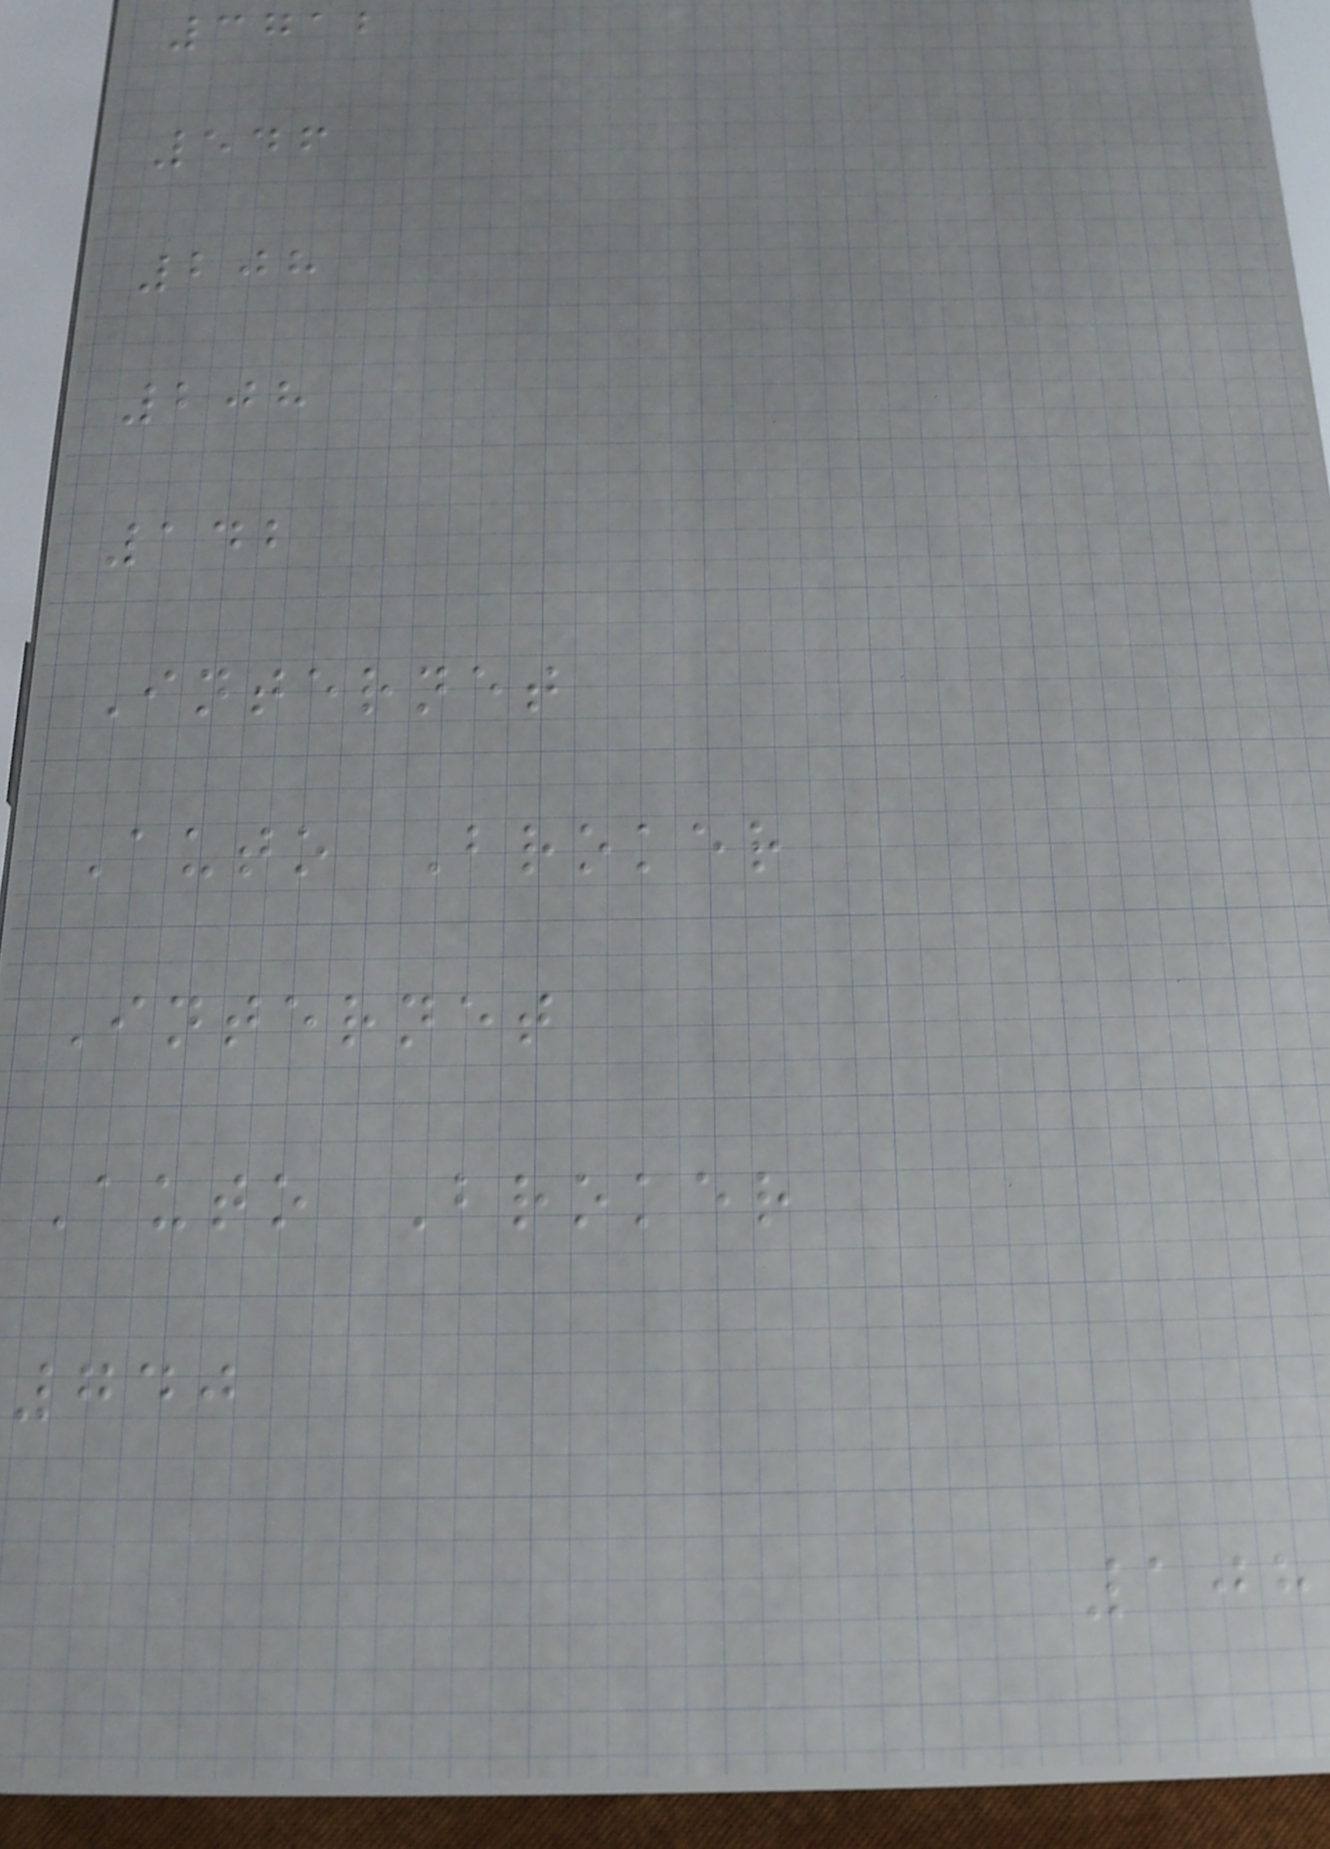3712
546
208
208
142
Internet
Auto Broker
Internet
Auto Broker
740
108
